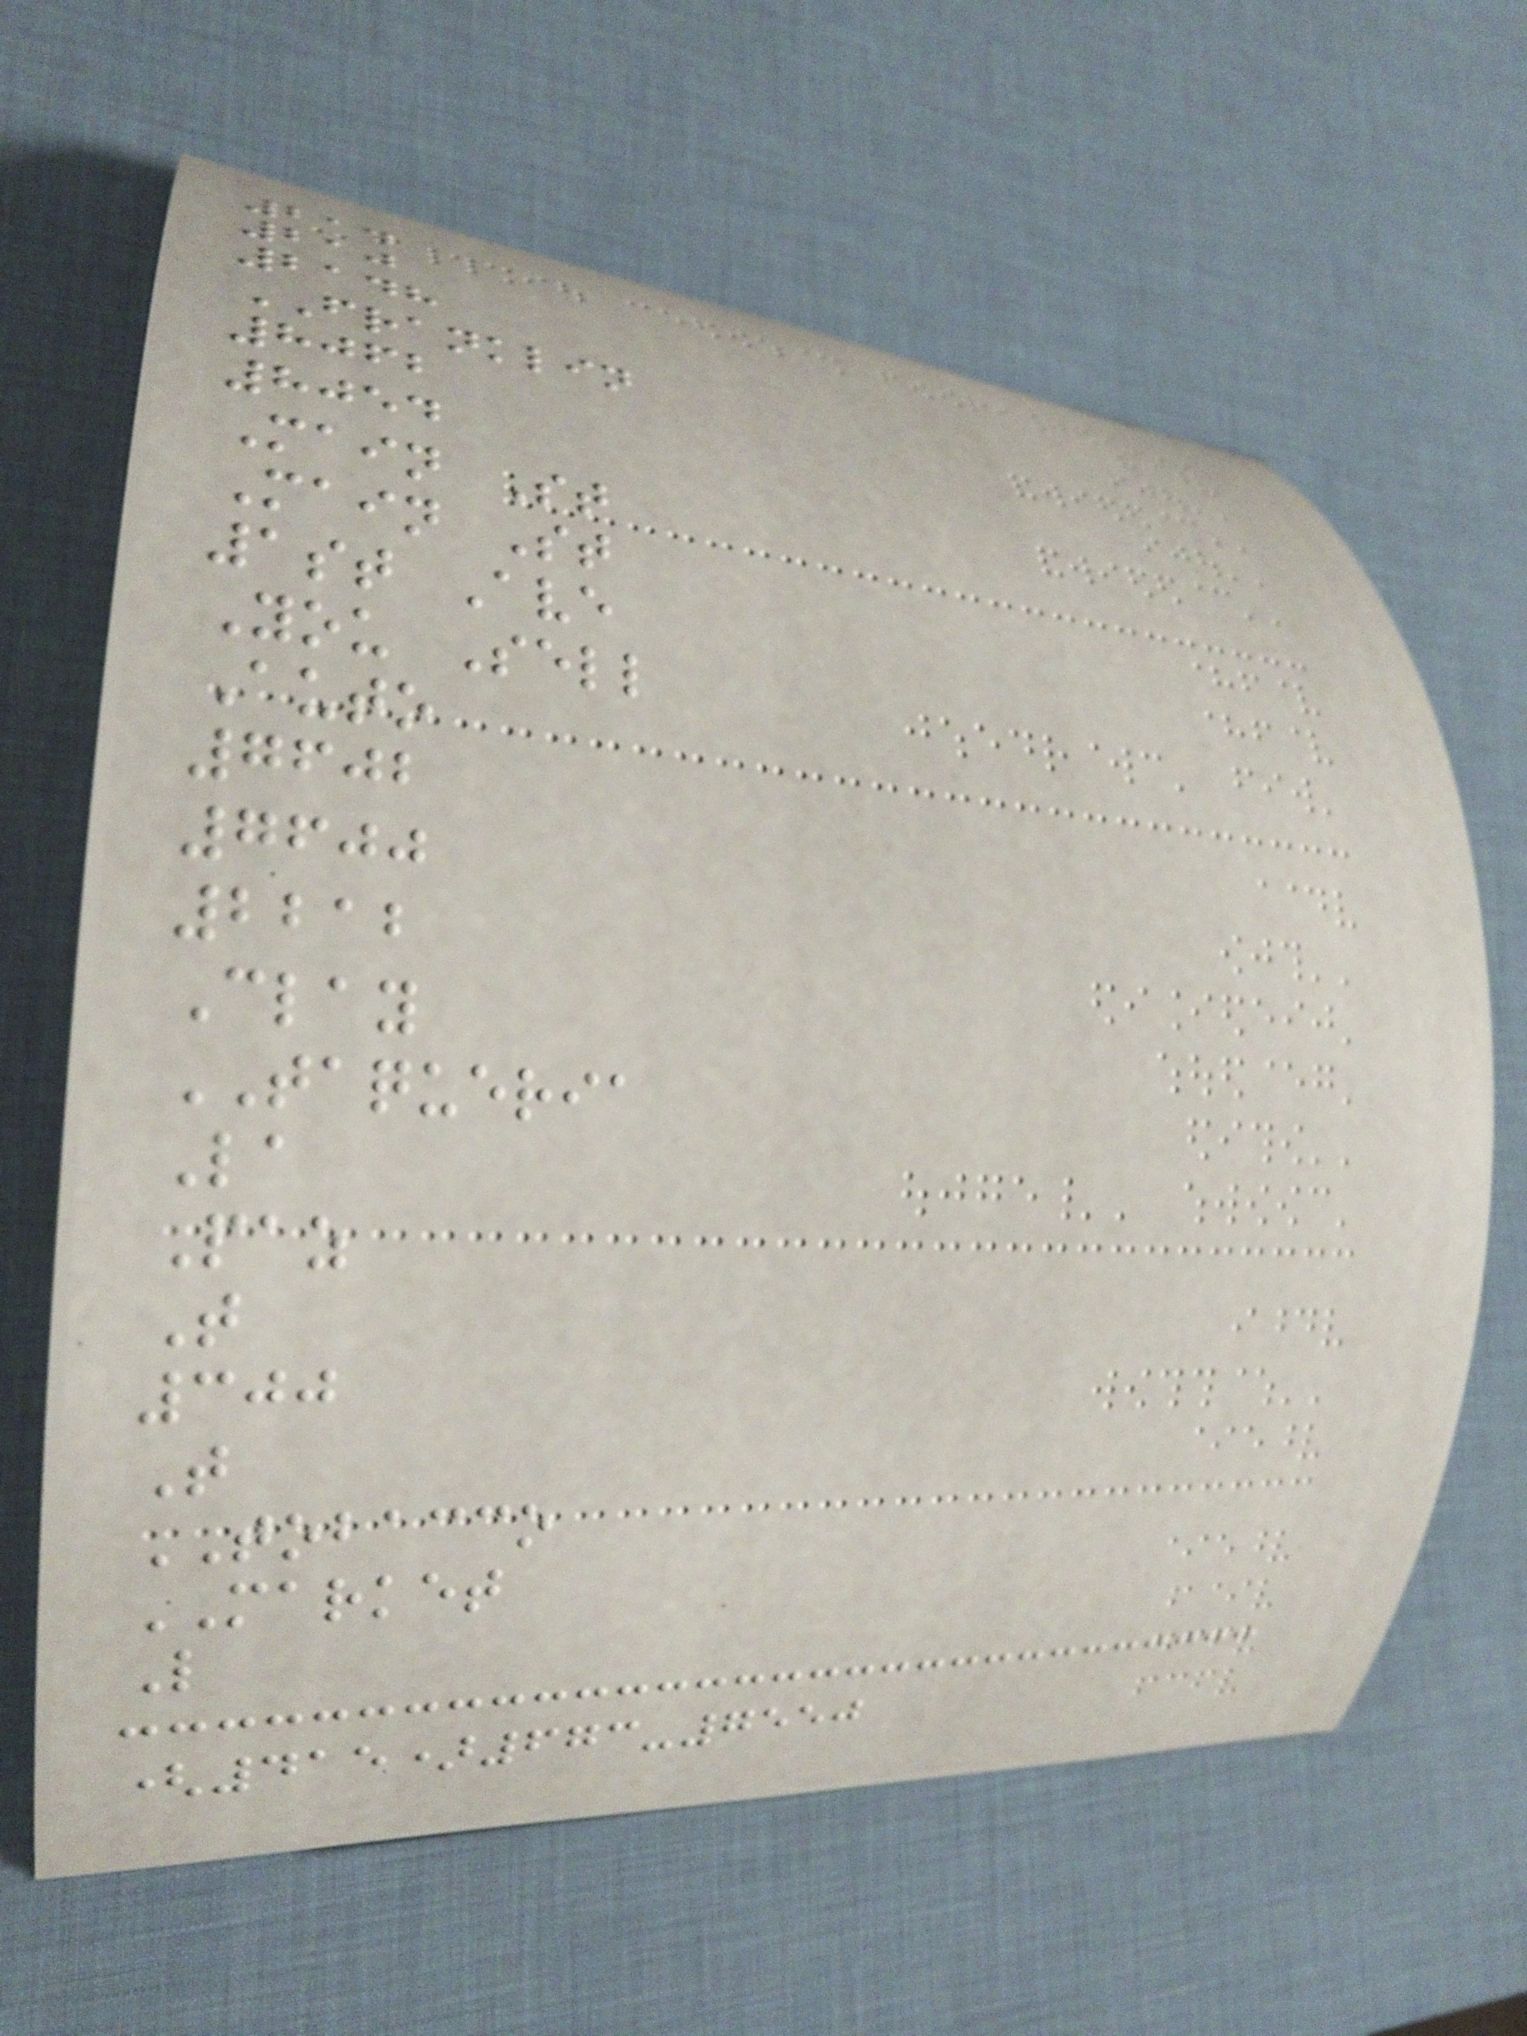214
210
2148
FRANKLIN
8062
8054
Main St
Main St
1st Ave
You Sell
Auto
7602
7600
2212
Clay
TAQUERIA
La
Paz
T
300
T
TOBACCO
MARKET
L
(415)673-7550
